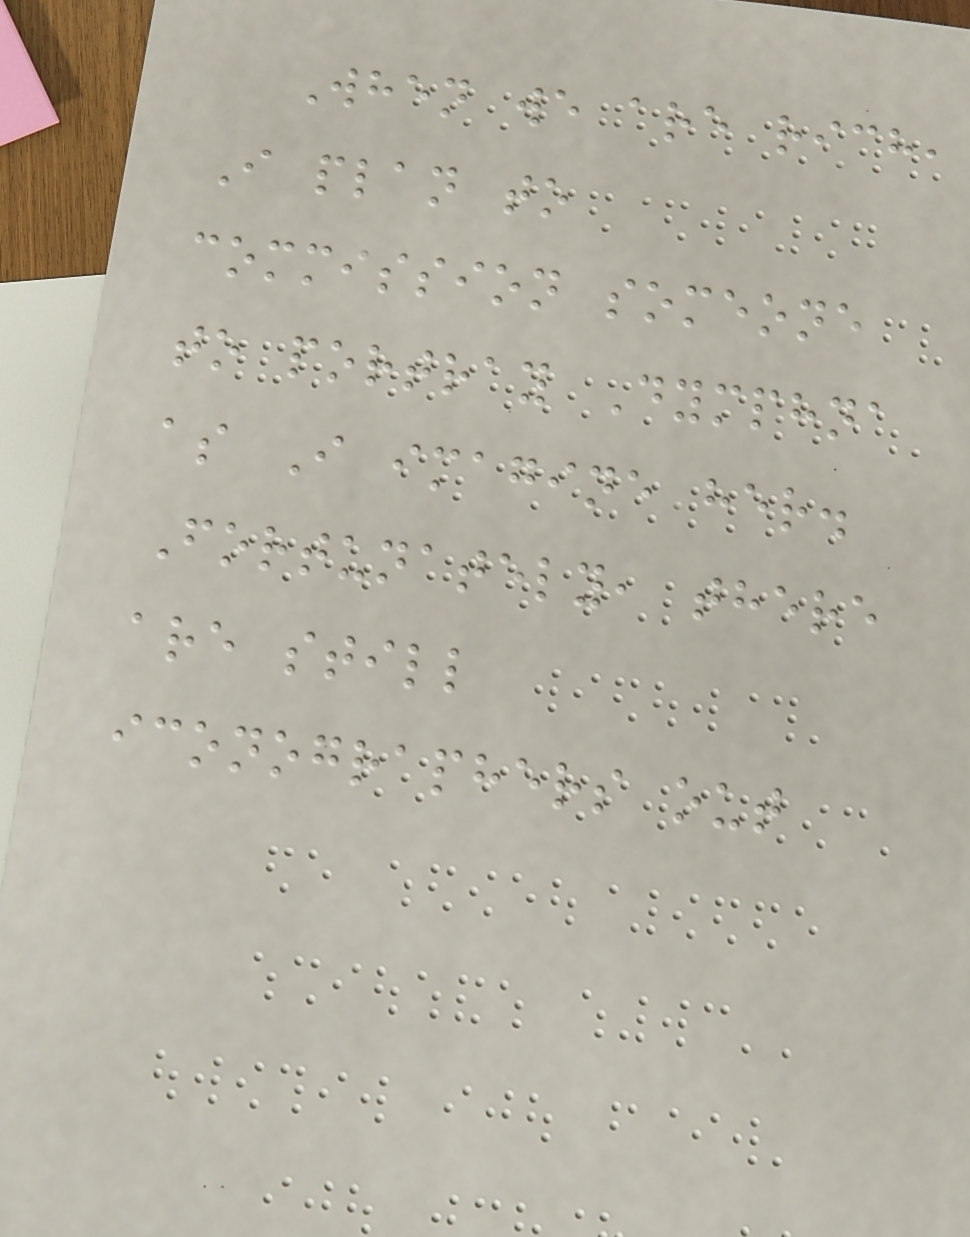When we are rich,
I plan to
commission someone
to portray Dymphna
as I imagine her.
Fortunately, there
are still
iconographers out
